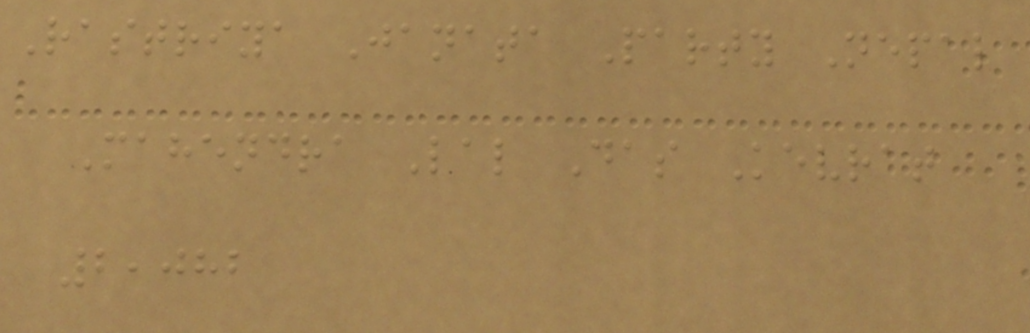Rastriya Janata Party Nepal
Mahendra Lal Das Kevrat
2,082
